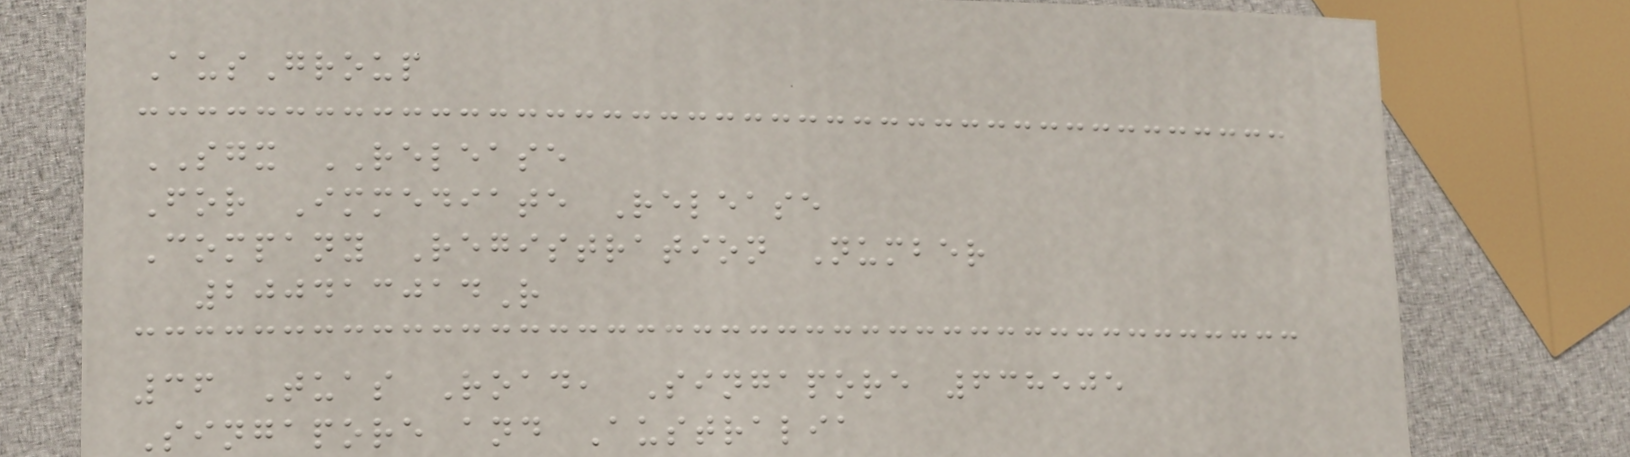AusGroup
SGX RELEASE
For Immediate Release
Company Registration Number
200413014R
36 Tuas Road, Singapore 638505
Singapore and Australia
